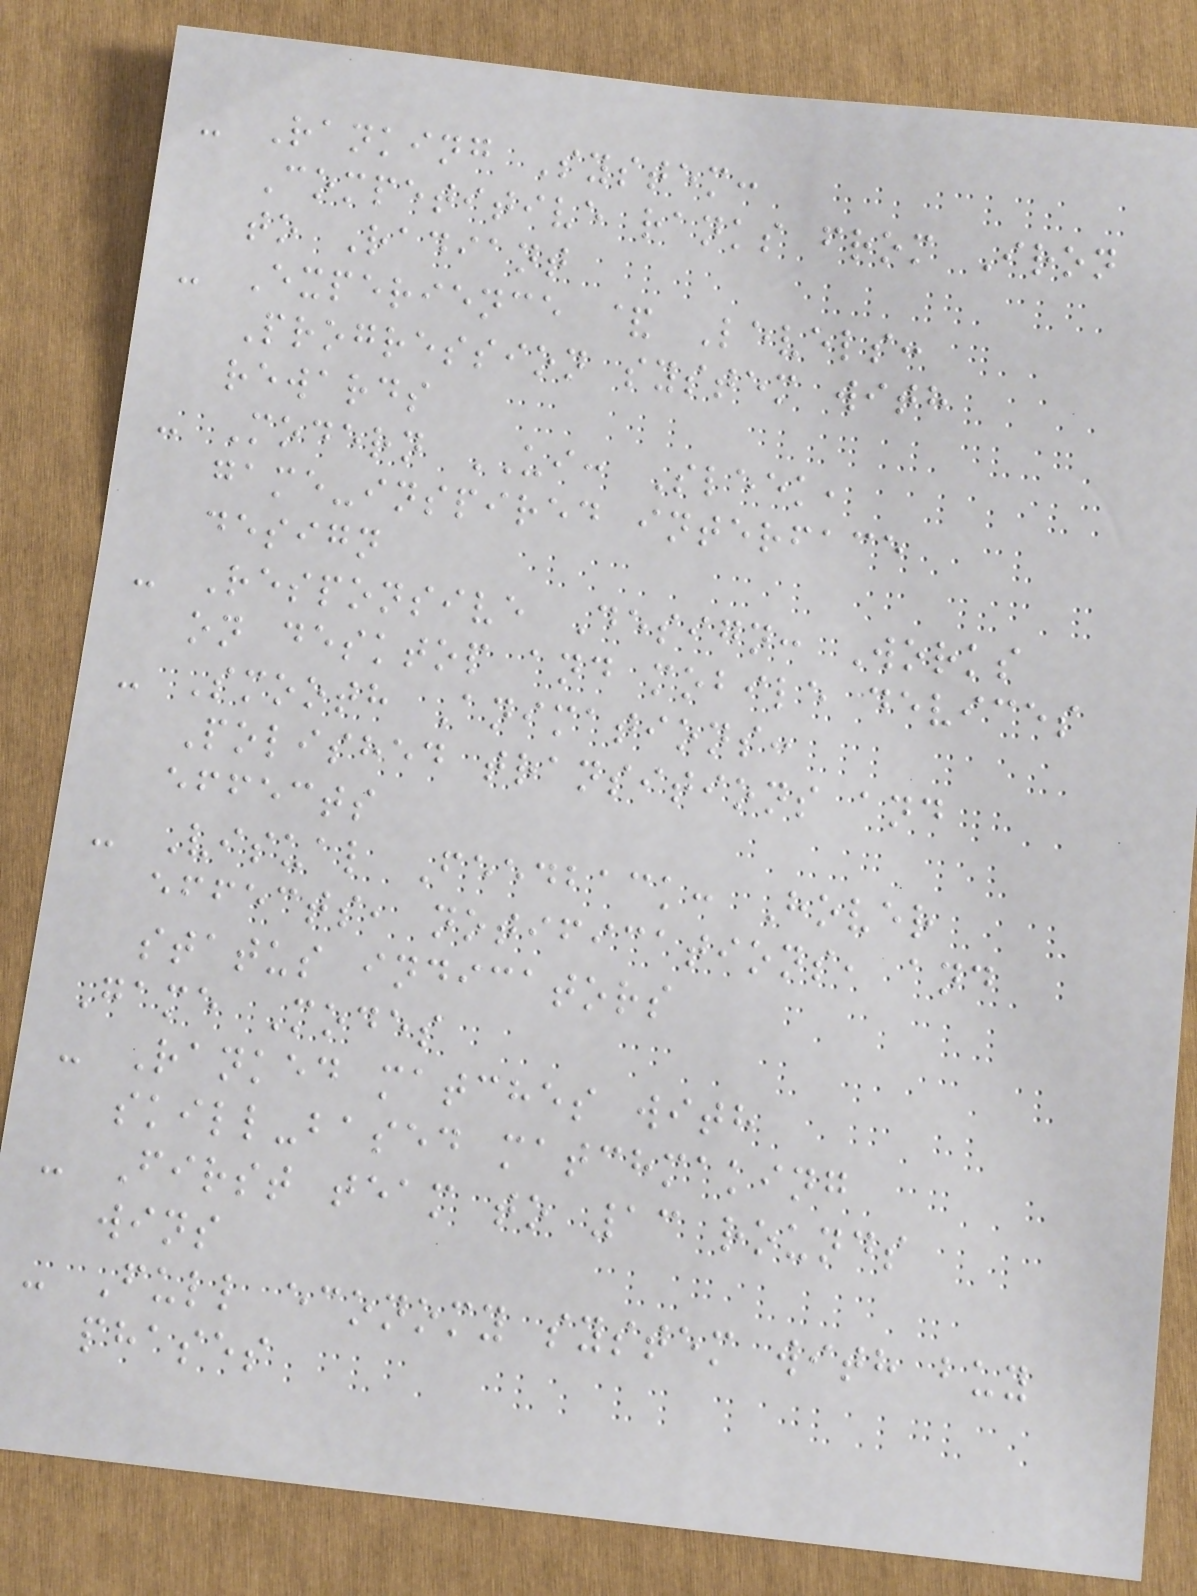- Ranking System:
Competitive ranks from Iron
to Radiant
- Experience & Levels:
Progression system with
rewards
- Modern UI: Sleek,
game-inspired interface
design
- Responsive Design: Works
on desktop and mobile devices
- Smooth Animations:
Polished transitions and
effects
- Visual Feedback: Hover
effects, notifications, and
status indicators
Game Modes
- Ranked matches with
skill-based matchmaking
- First team to 13 rounds
wins
- Full economy system with buy
phases
